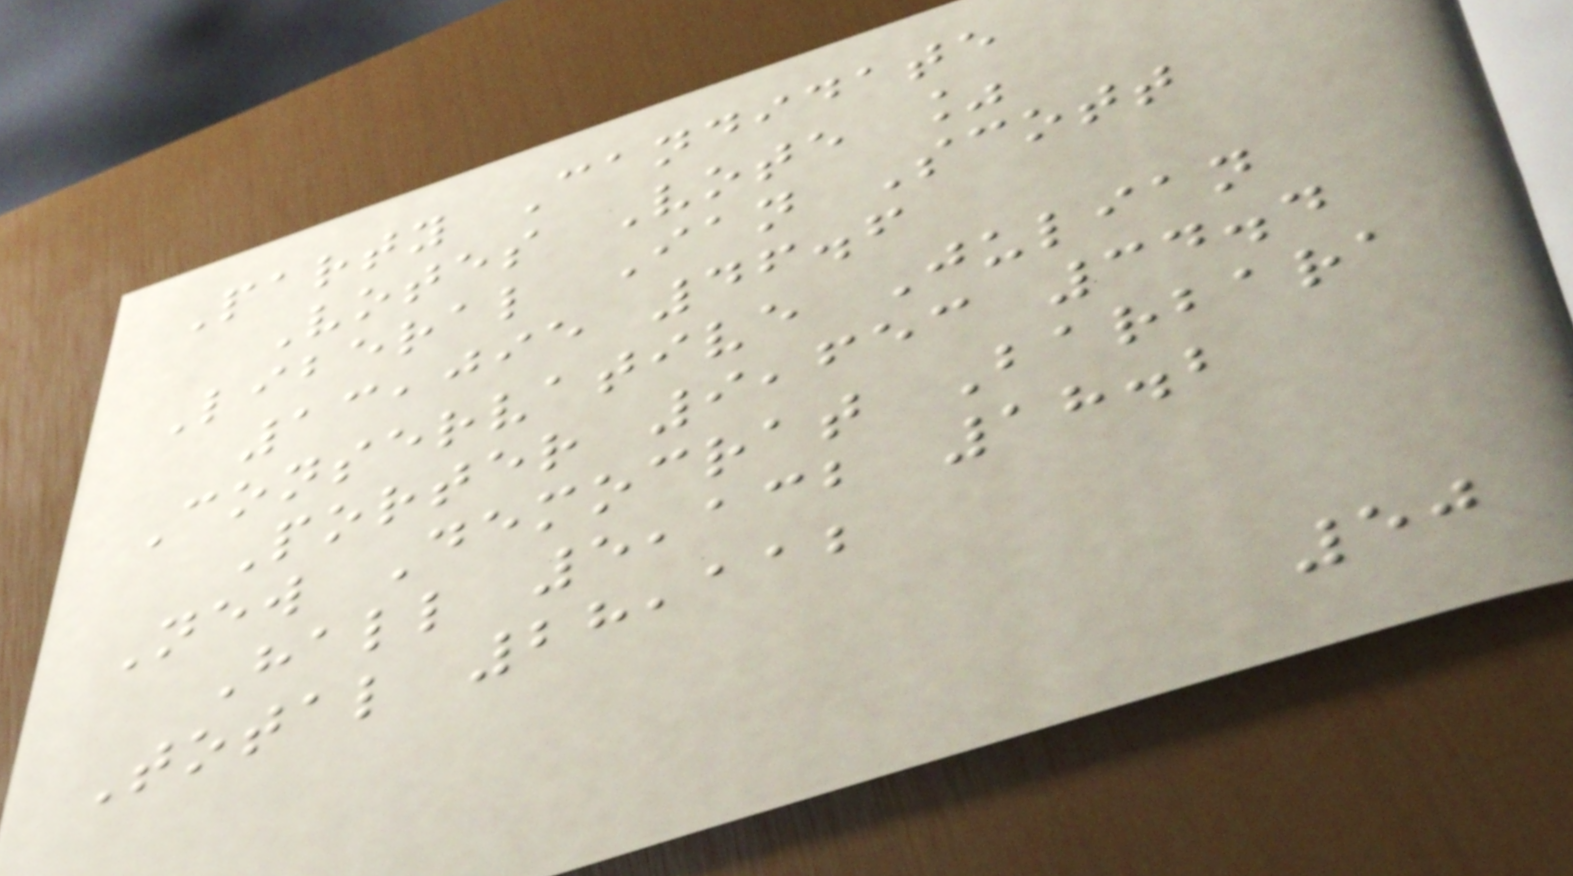Party Candidate
Votes Vote %
Liberal Ian Scott
13,095 46.6
Conservative Julian
Porter 9,653 34.4
New Democrat Barbara
Hall 5,132 18.2
Total 28,112
50
